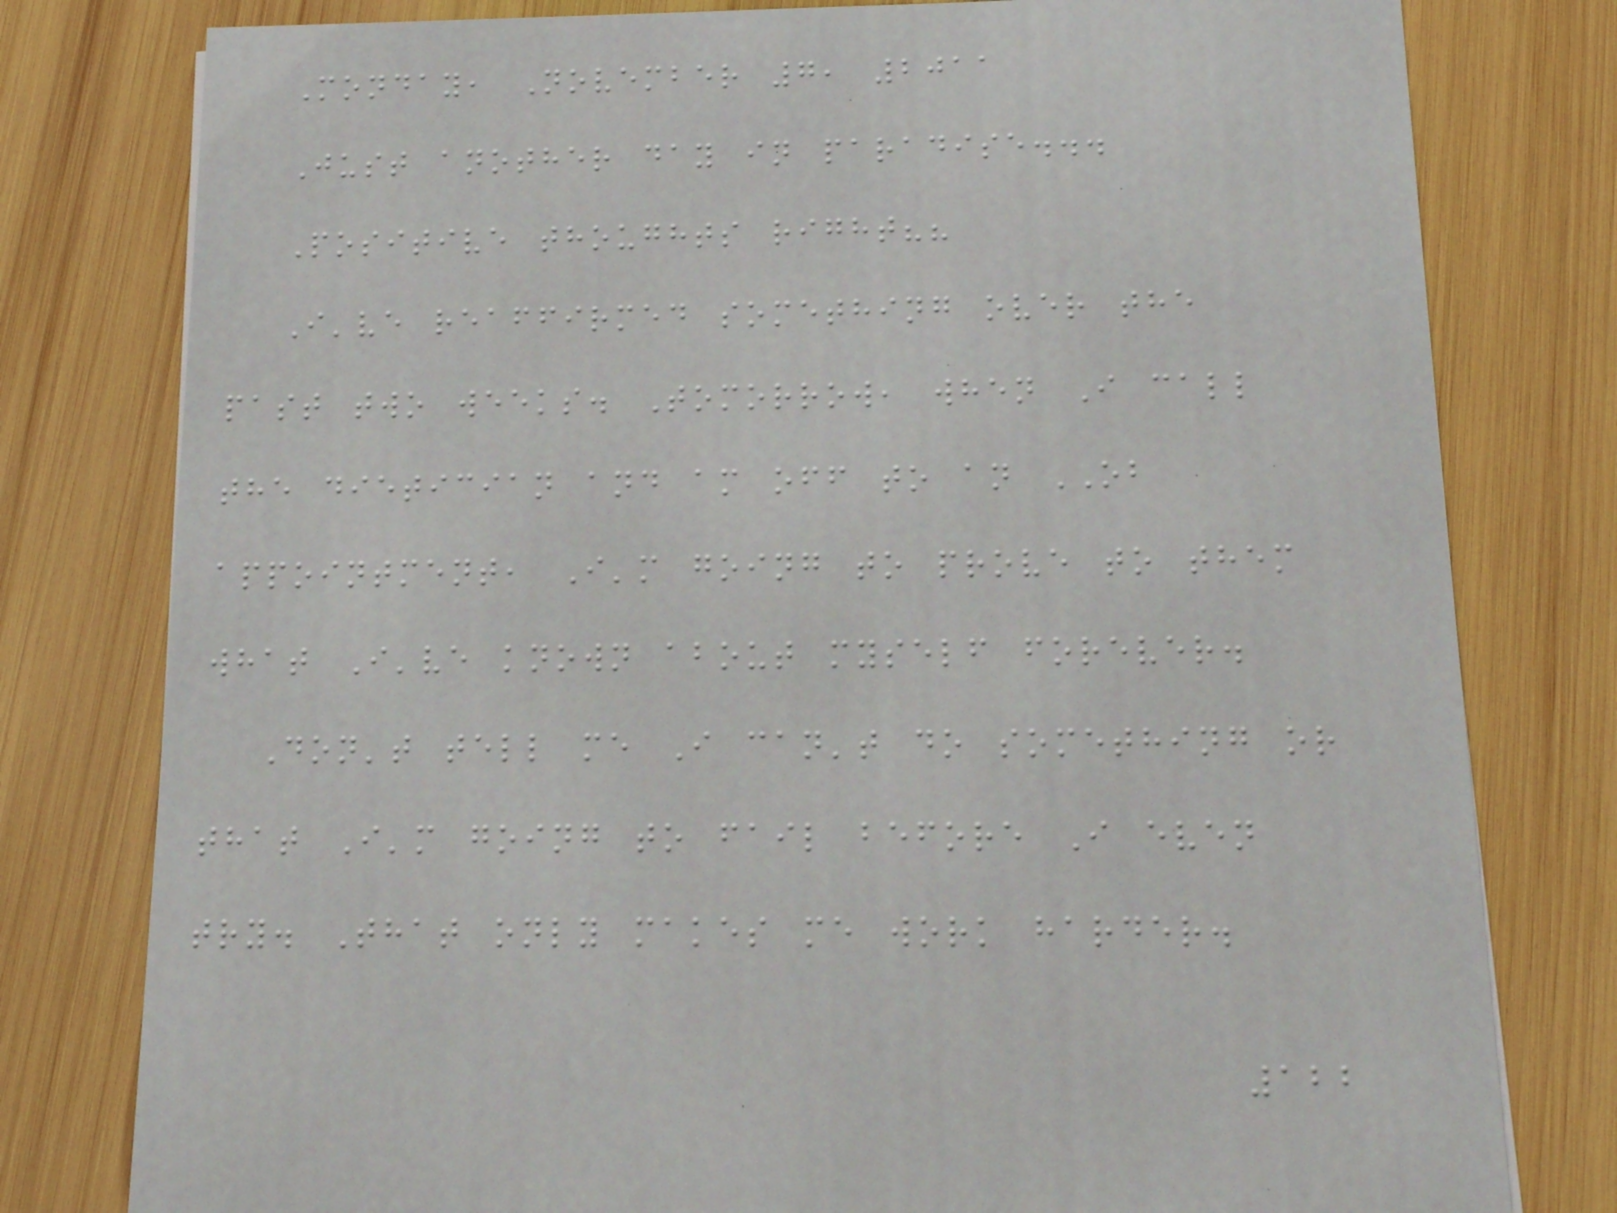Monday, November 7, 2011
Just another day in paradise...
Positive thoughts right??
I've reaffirmed something over the
past two weeks. Tomorrow, when I call
the dietician and am off to an OB
appointment, I'm going to prove to them
what I've known about myself forever.
Don't tell me I can't do something or
that I'm going to fail before I even
try. That only makes me work harder.
122
